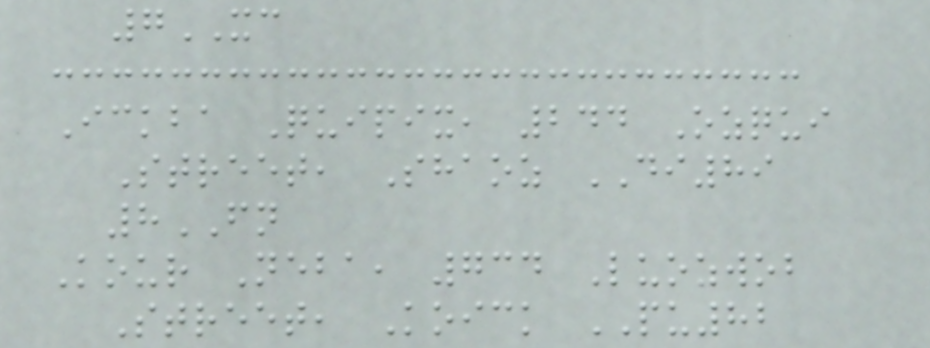7XC
Ickba Quipix, 244 Ozqui
Street, Shaoz DI89
8FN
Kour Neba, 734 Luozwob
Street, Koick PU82
